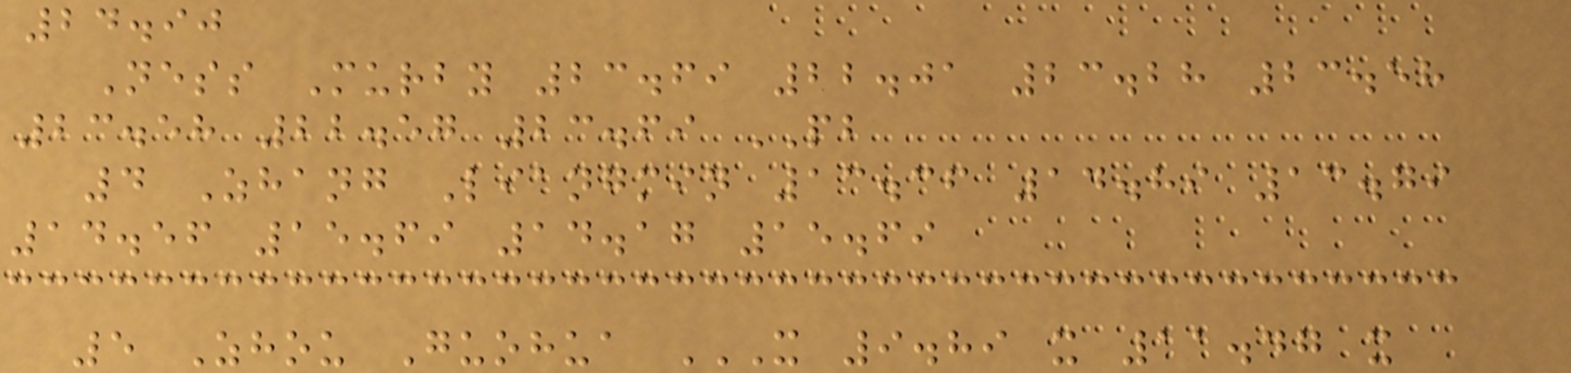24.90
Ness Murby 23.69 22.01 23.28 23.58
23.58 22.57 23.69 PB
4 Zhang Liangmin 13.36 14.89 13.79
14.56 15.69 14.17 15.69
5 Zhou Guohua X 9.89 X 11.47 X
